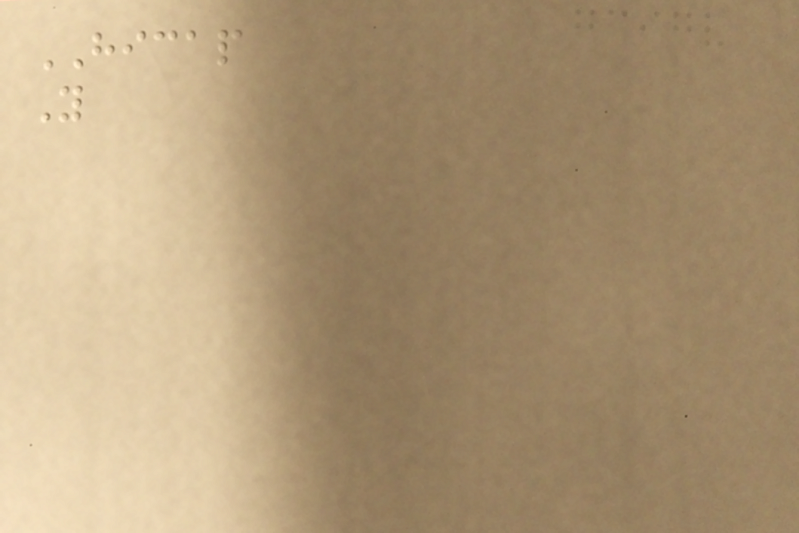HICAP
You
